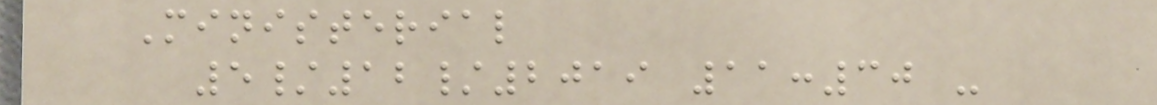Ministerial
5/12/2019 11:30 -
